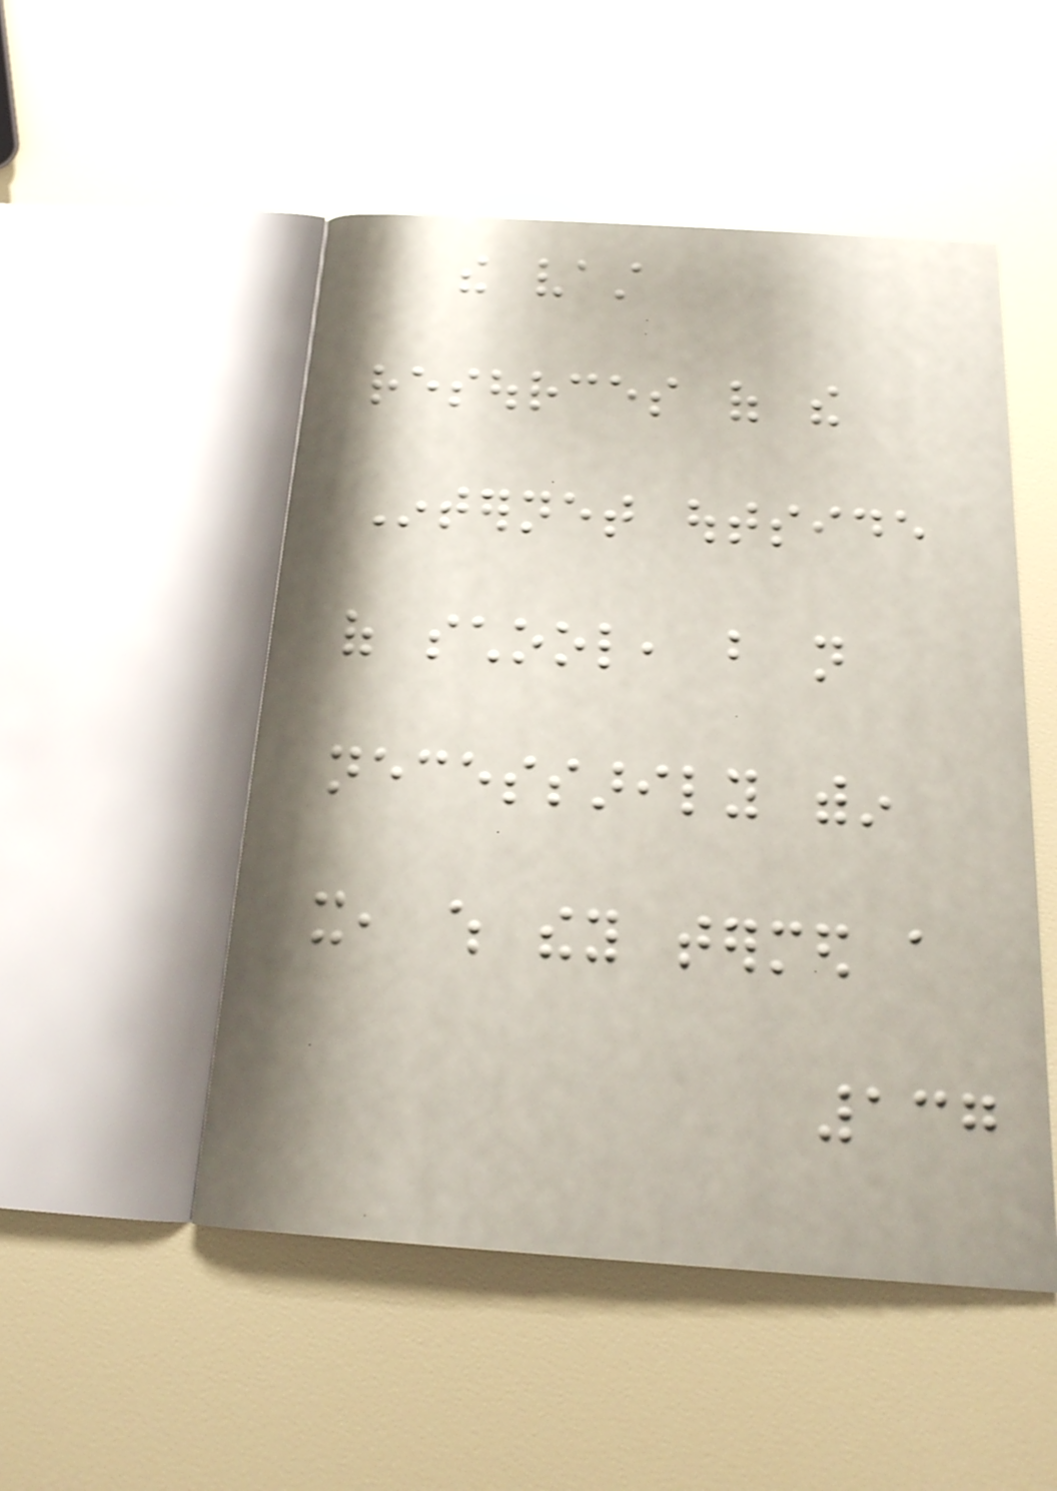the vast
resources of the
Internet outside
of school, but not
necessarily within
it, which they termed a
137
